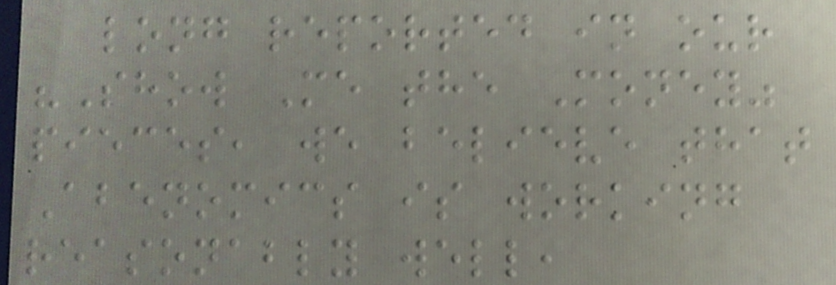long reported in our
"Show Me the Money"
pieces, we believe that
Abenomics is working
reasonably well,
